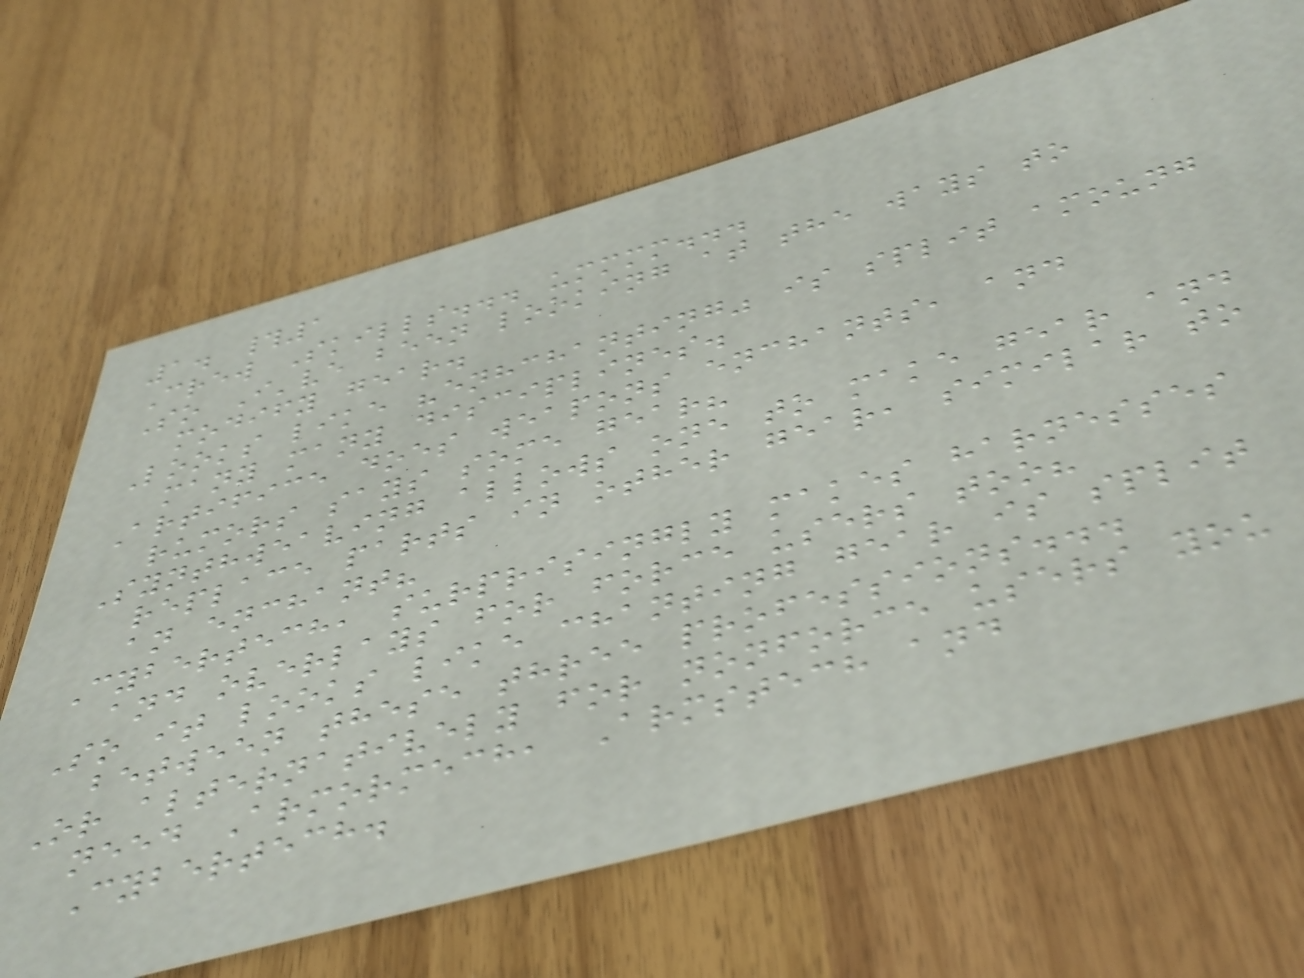1. #1
Crew Skills... ummmm...
So I've been looking at the ways to
modify gear.
Looks like "enhchanting" is split amoung
many many disciplines.
Artifice does weapons enchants, and
rumors says some gear?
Synthweaving allows one to make gear and
replace parts in other gear, similar to
an enchant?
Cybertech, surprisingly makes harnesses
and overlays for force users too?
So it looks like chanting gear is split
between these three professions...
Or alternatively for nonforce users you
need Armormech, Armstech and
Cybertech.
